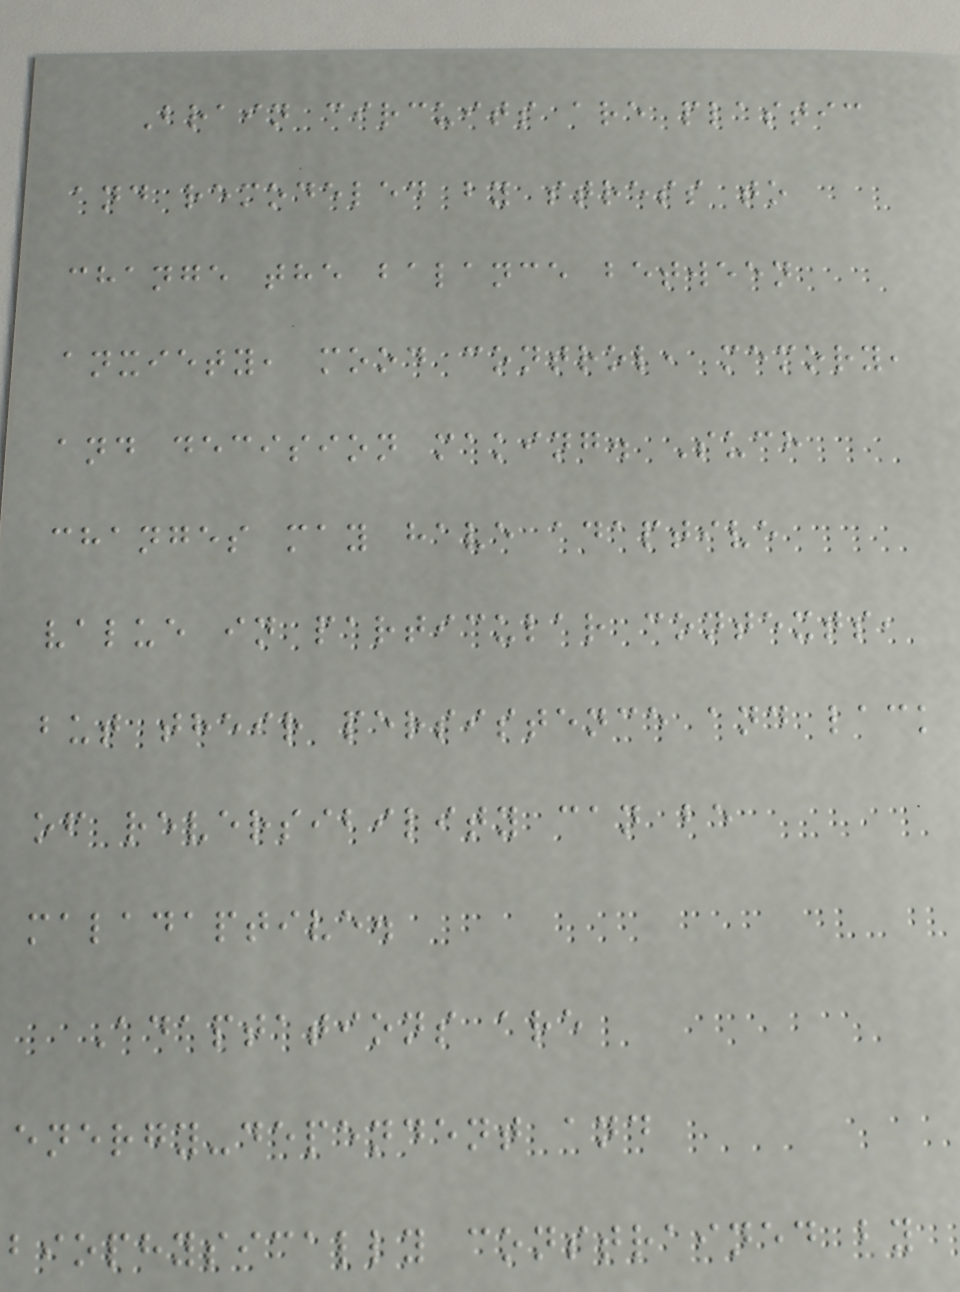Brain circuits are plastic
and remodeled by stress to
change the balance between
anxiety, mood control, memory,
and decision making. Such
changes may have adaptive
value in particular contexts,
but their persistence and lack
of reversibility can be
maladaptive.
Adaptations are
energy-dependent and
biophysically constrained by
